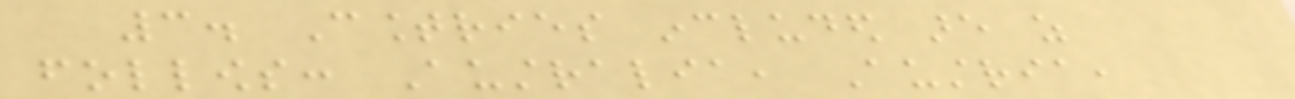3. Countries included are as
follows: Australia, Austria,
